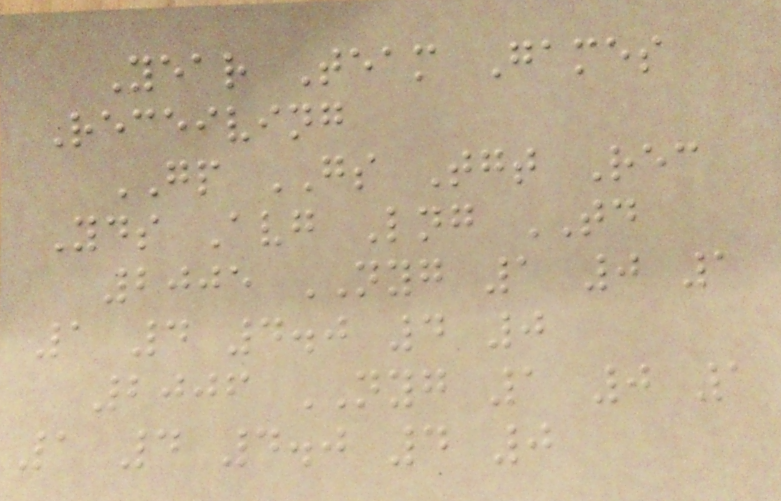Year Team Games
Receiving
GP GS Tgt Rec
Yds Avg Lng TD
2005 NYG 1 0 1
1 4 4.0 4 0
2006 NYG 1 0 1
1 4 4.0 4 0
